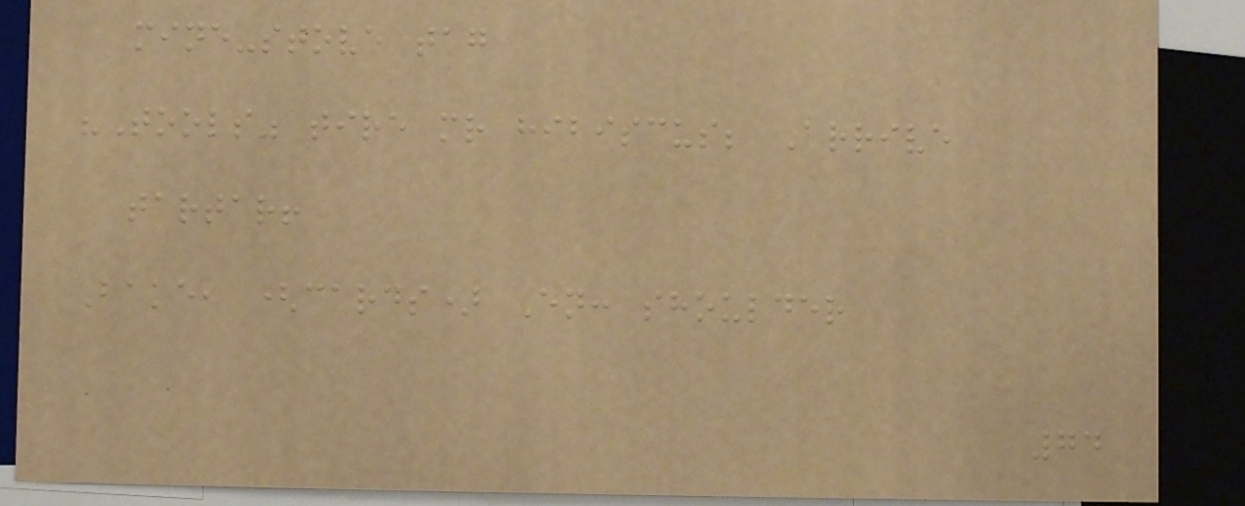mine-stove tag
"Tools" tire mr hibiscus; Arrive
tartar!
Bake, (cards) En: shoulder
74
